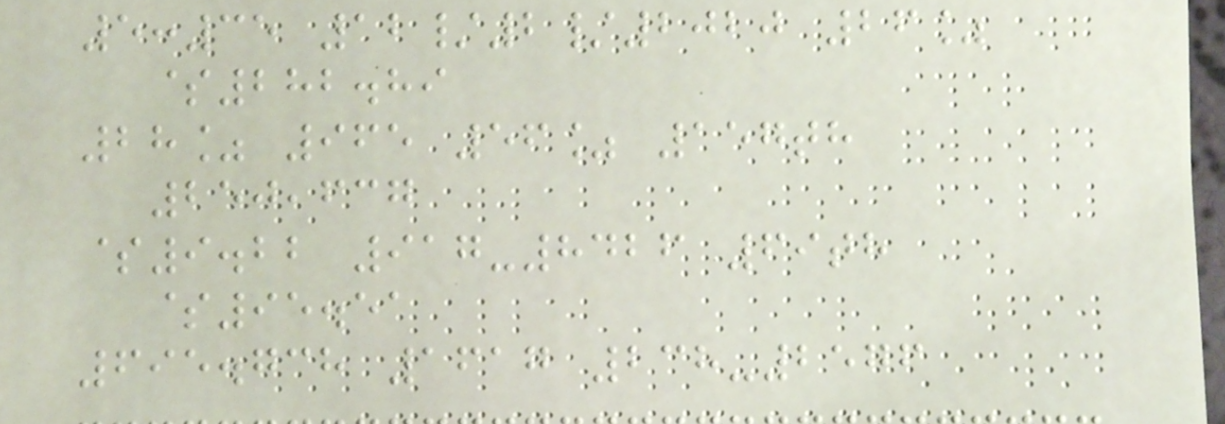5:35 12/2/2020 26%
$282.89
28% 965 56% 157th
250,637
$9.22 917-8426 69th
$95.51
695.738 1617 238-2576
